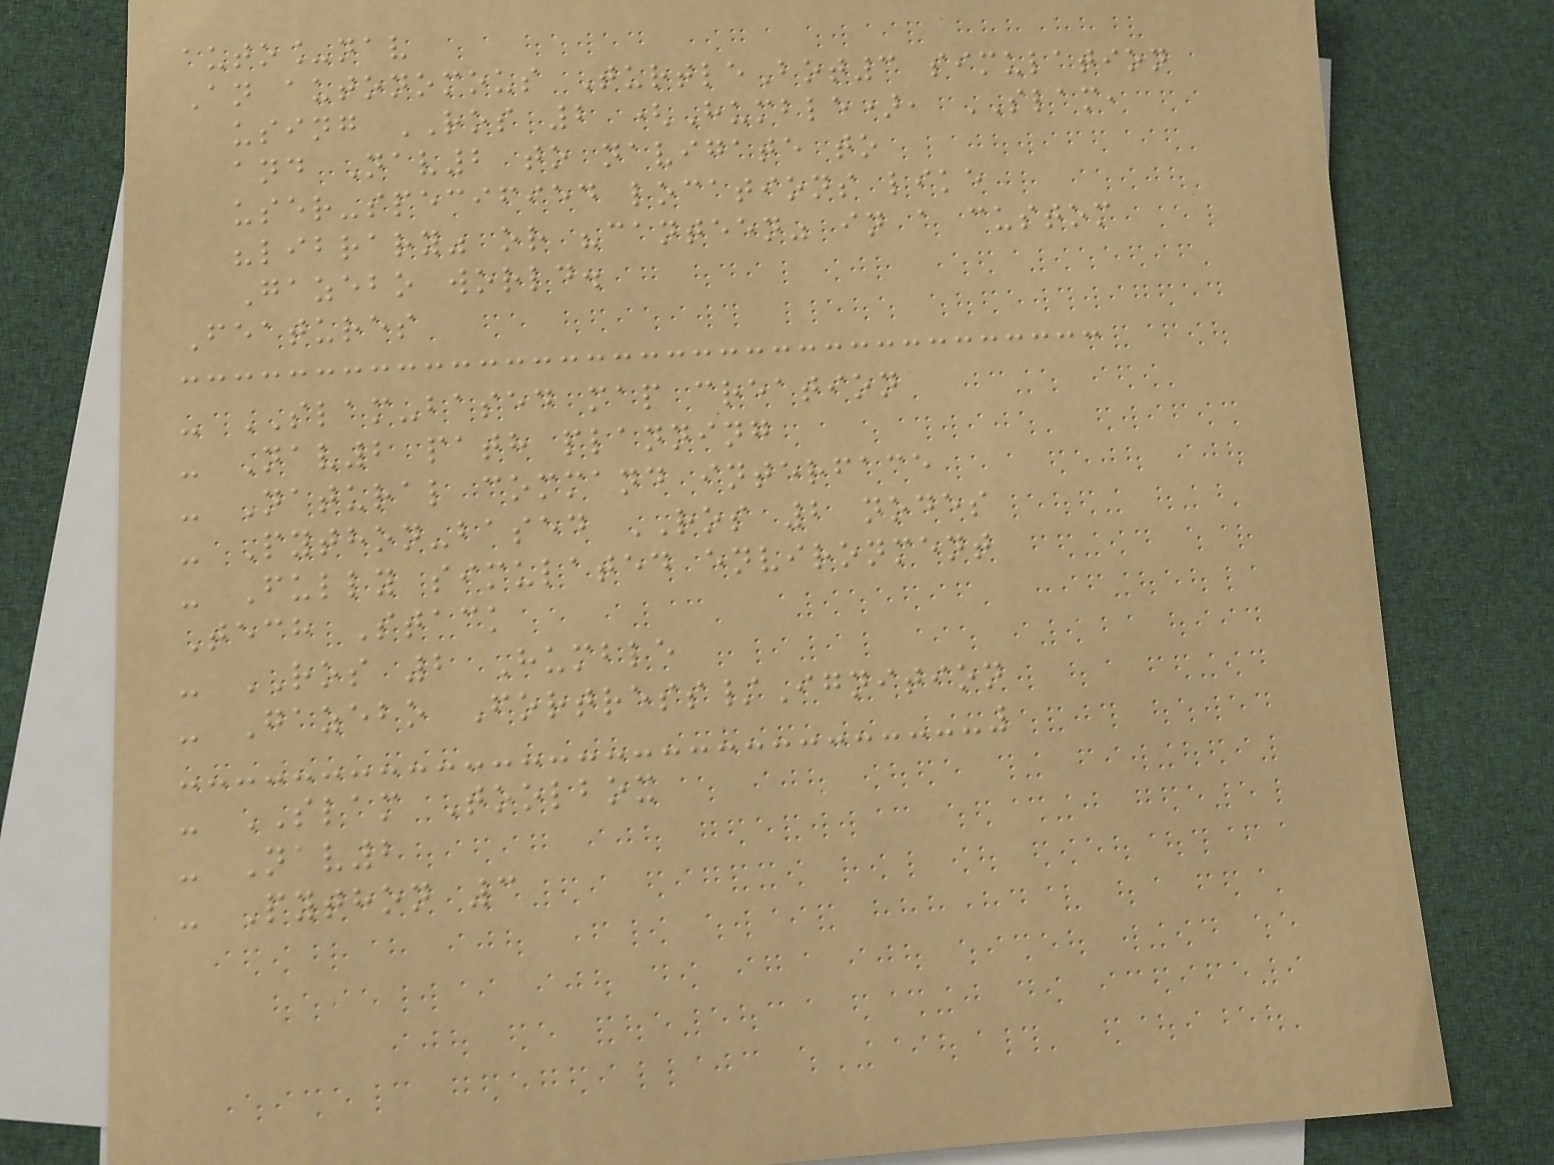auto_nav
An autonomous TurtleBot3 simulation
using ROS 2 (Humble), SLAM,
and Nav2 to navigate to
user-specified locations like
"library" or "canteen" in a custom
Gazebo world.
Features
- SLAM-based map creation
- Nav2 path planning
- Natural command interface
- Python-based ROS 2 nodes
- Fully simulated environment
Tech Stack
- ROS 2 Humble
- Gazebo Fortress/Ignition
- SLAM Toolbox
- Nav2
- Python 3
